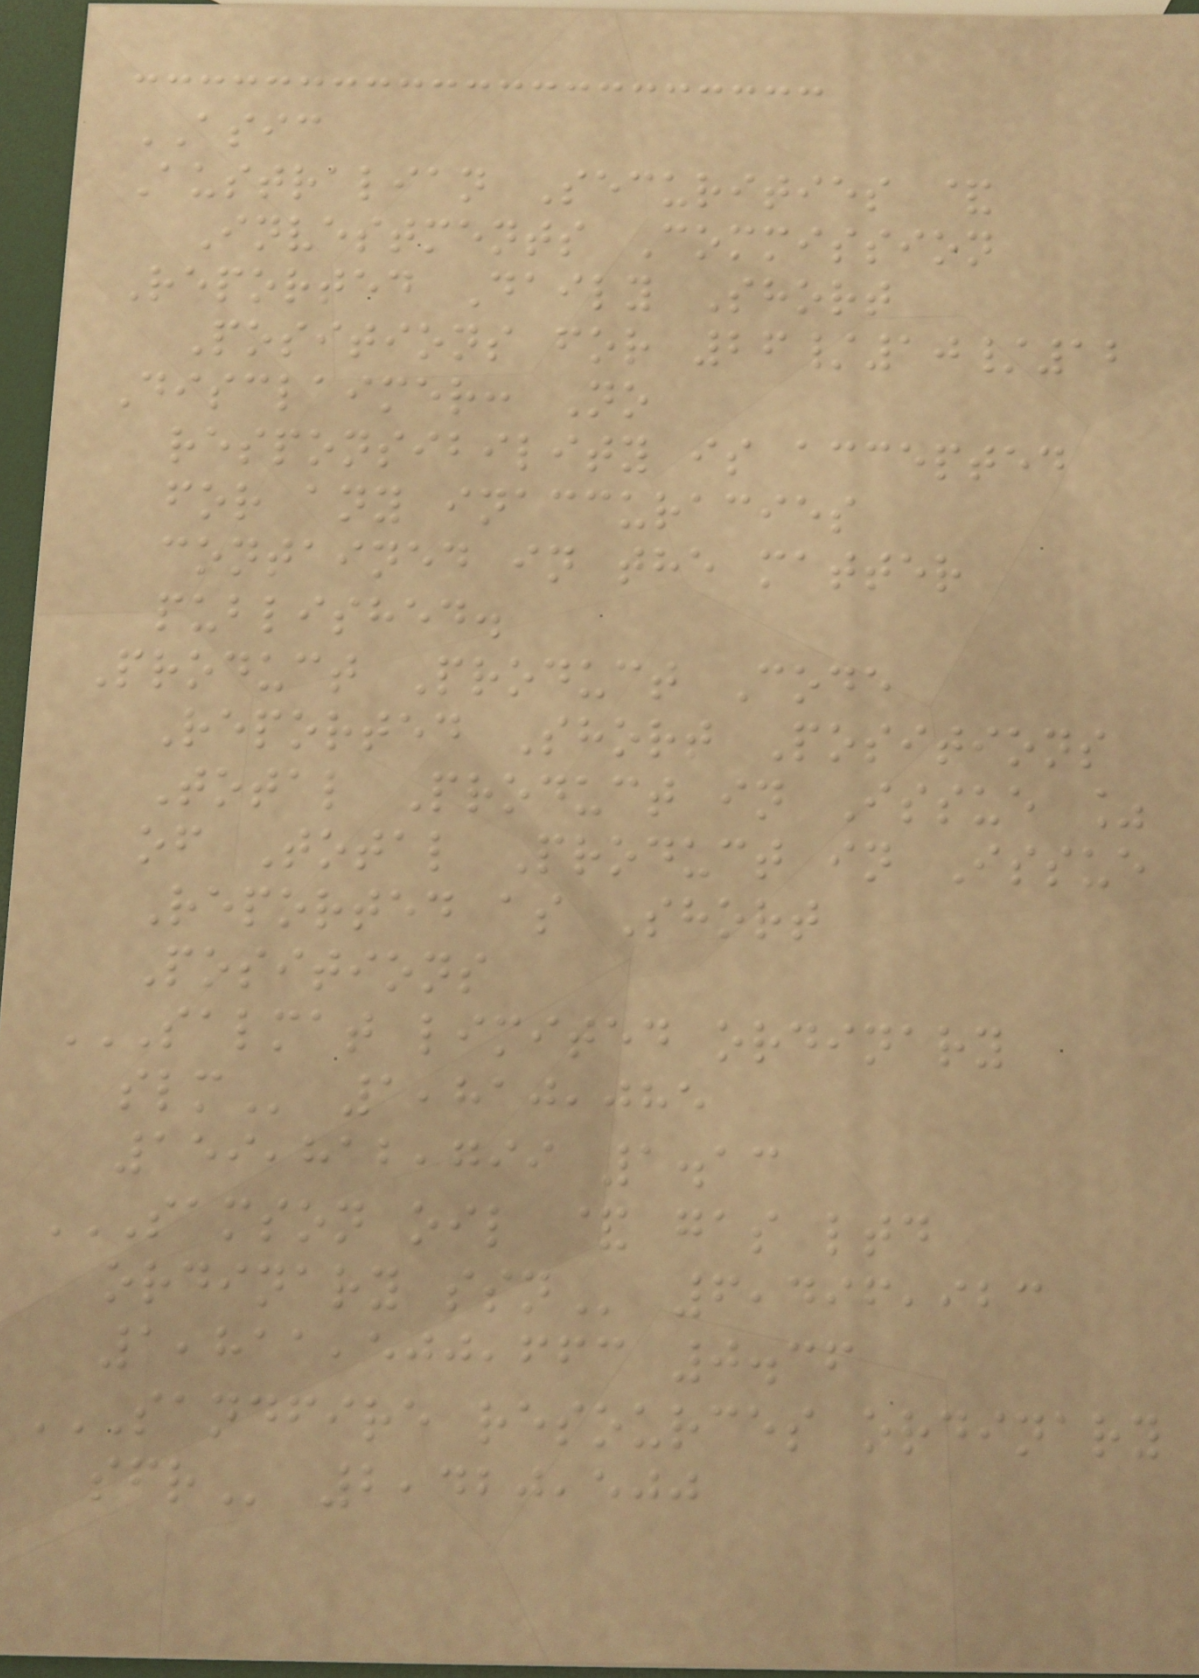ASIC
Australian Securities &
Investments Commission
Reported Daily Short
Positions for 26/10/12
Disclaimer: No
responsibility is accepted
for any inaccuracies
contained in the matter
published.
Product Product Code
Reported Short Positions
Total Product in Issue %
of Total Product in Issue
Reported as Short
Positions
SALMAT LIMITED ORDINARY
SLM 1,810,085
159,812,799 1.13
SAMSON OIL & GAS LTD
ORDINARY SSN 6,496,923
1,811,500,663 0.36
SANDFIRE RESOURCES ORDINARY
SFR 2,420,500
